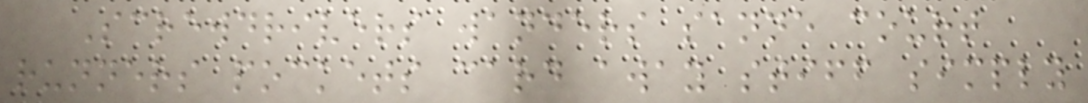Screwdrivers wanders sanne court
runners pockets card away stiff simply
